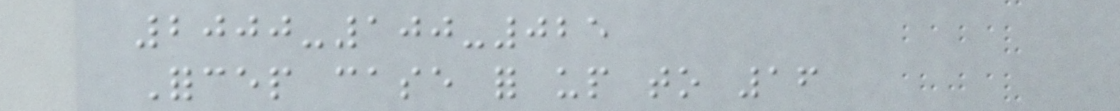2000-100-025
Forcep case for up to 16
